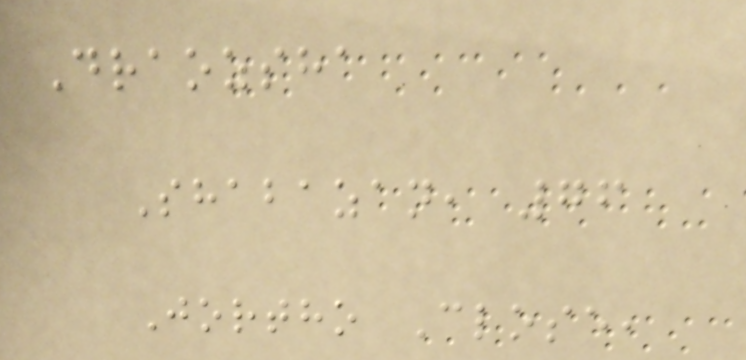Draozsha
Shabazan, 76
Jortho Close,
